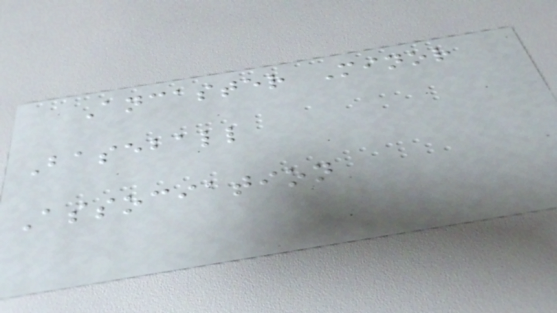Ancaster Minor
Baseball
Association
